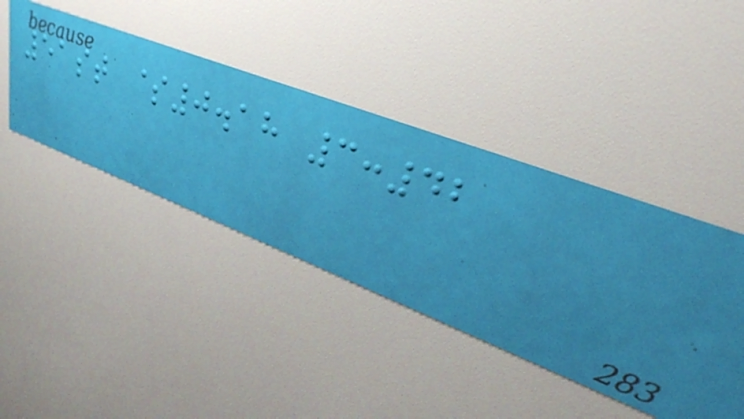51st $0.18 3:42
